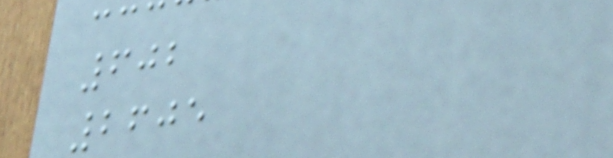602
2605
